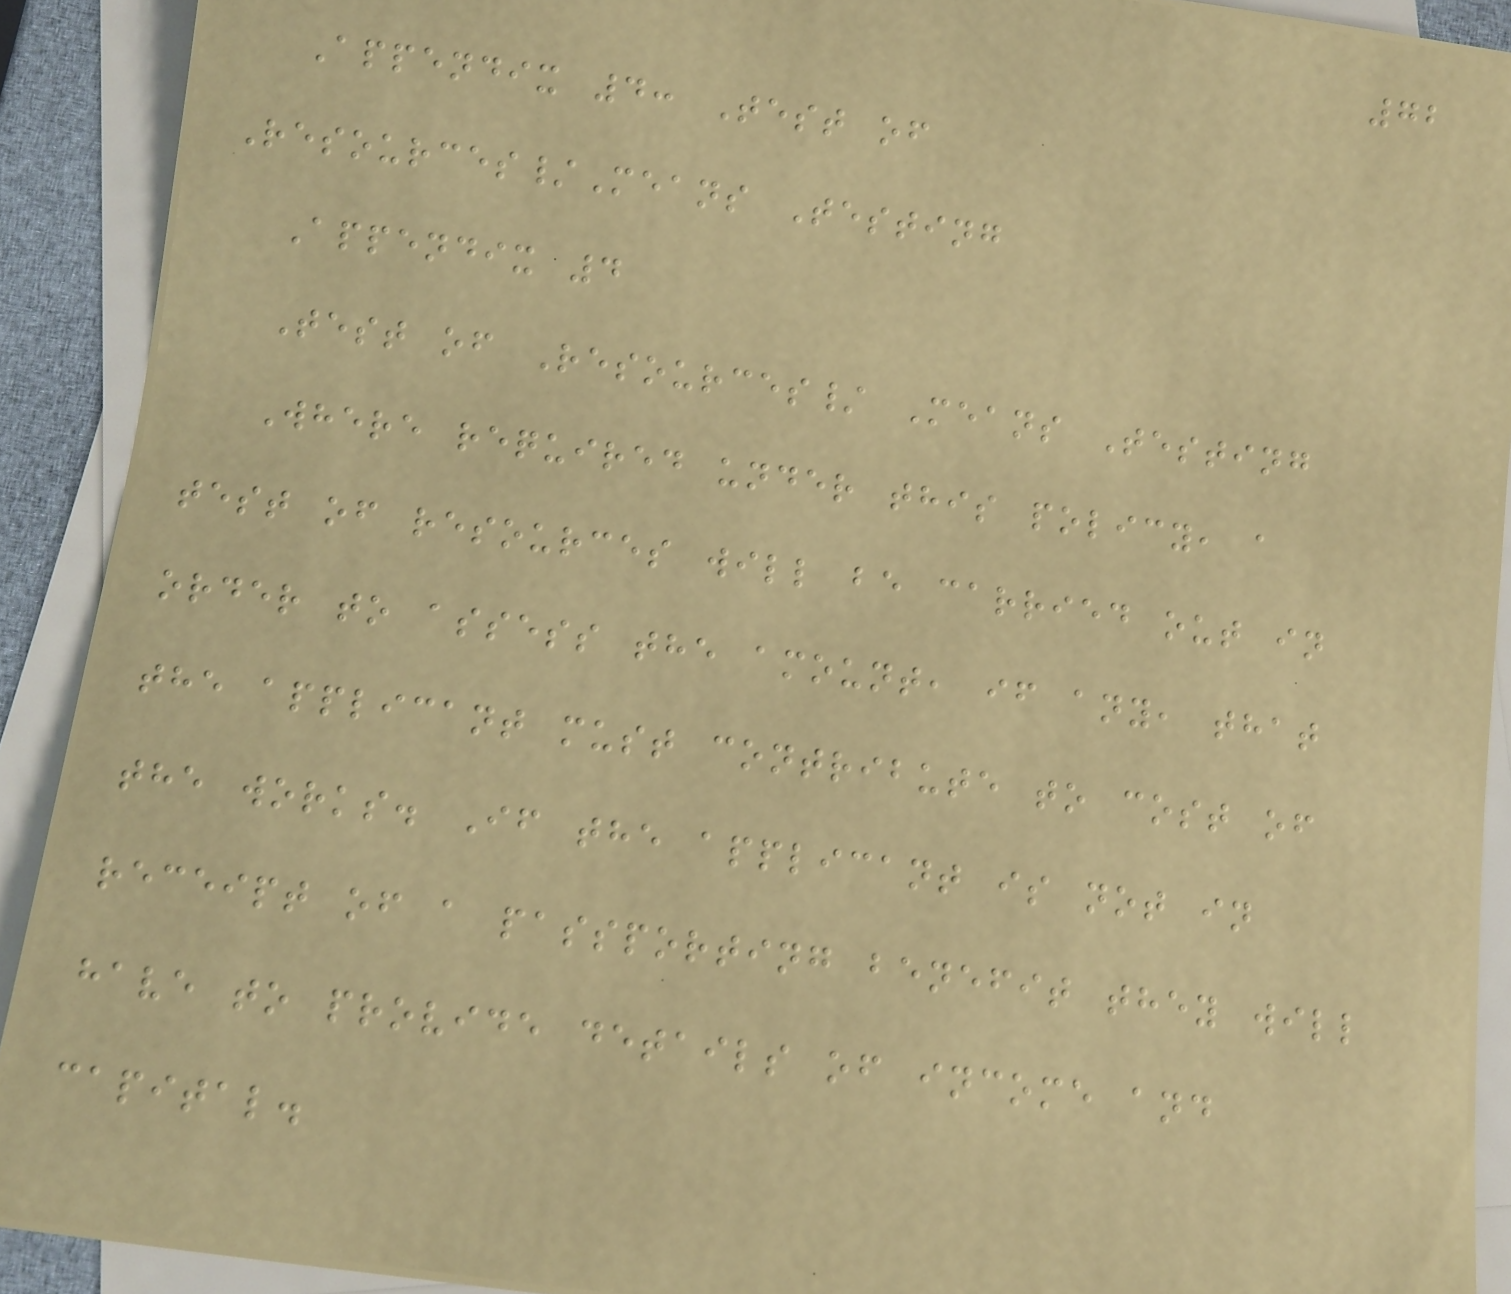72
Appendix 4: Test of
Resources/Means Testing
Appendix 4
Test of Resources/ Means Testing
Where required under this policy, a
test of resources will be carried out in
order to assess the amount, if any, that
the applicant must contribute to cost of
the works. If the applicant is not in
receipt of a passporting benefit they will
have to provide details of income and
capital.
